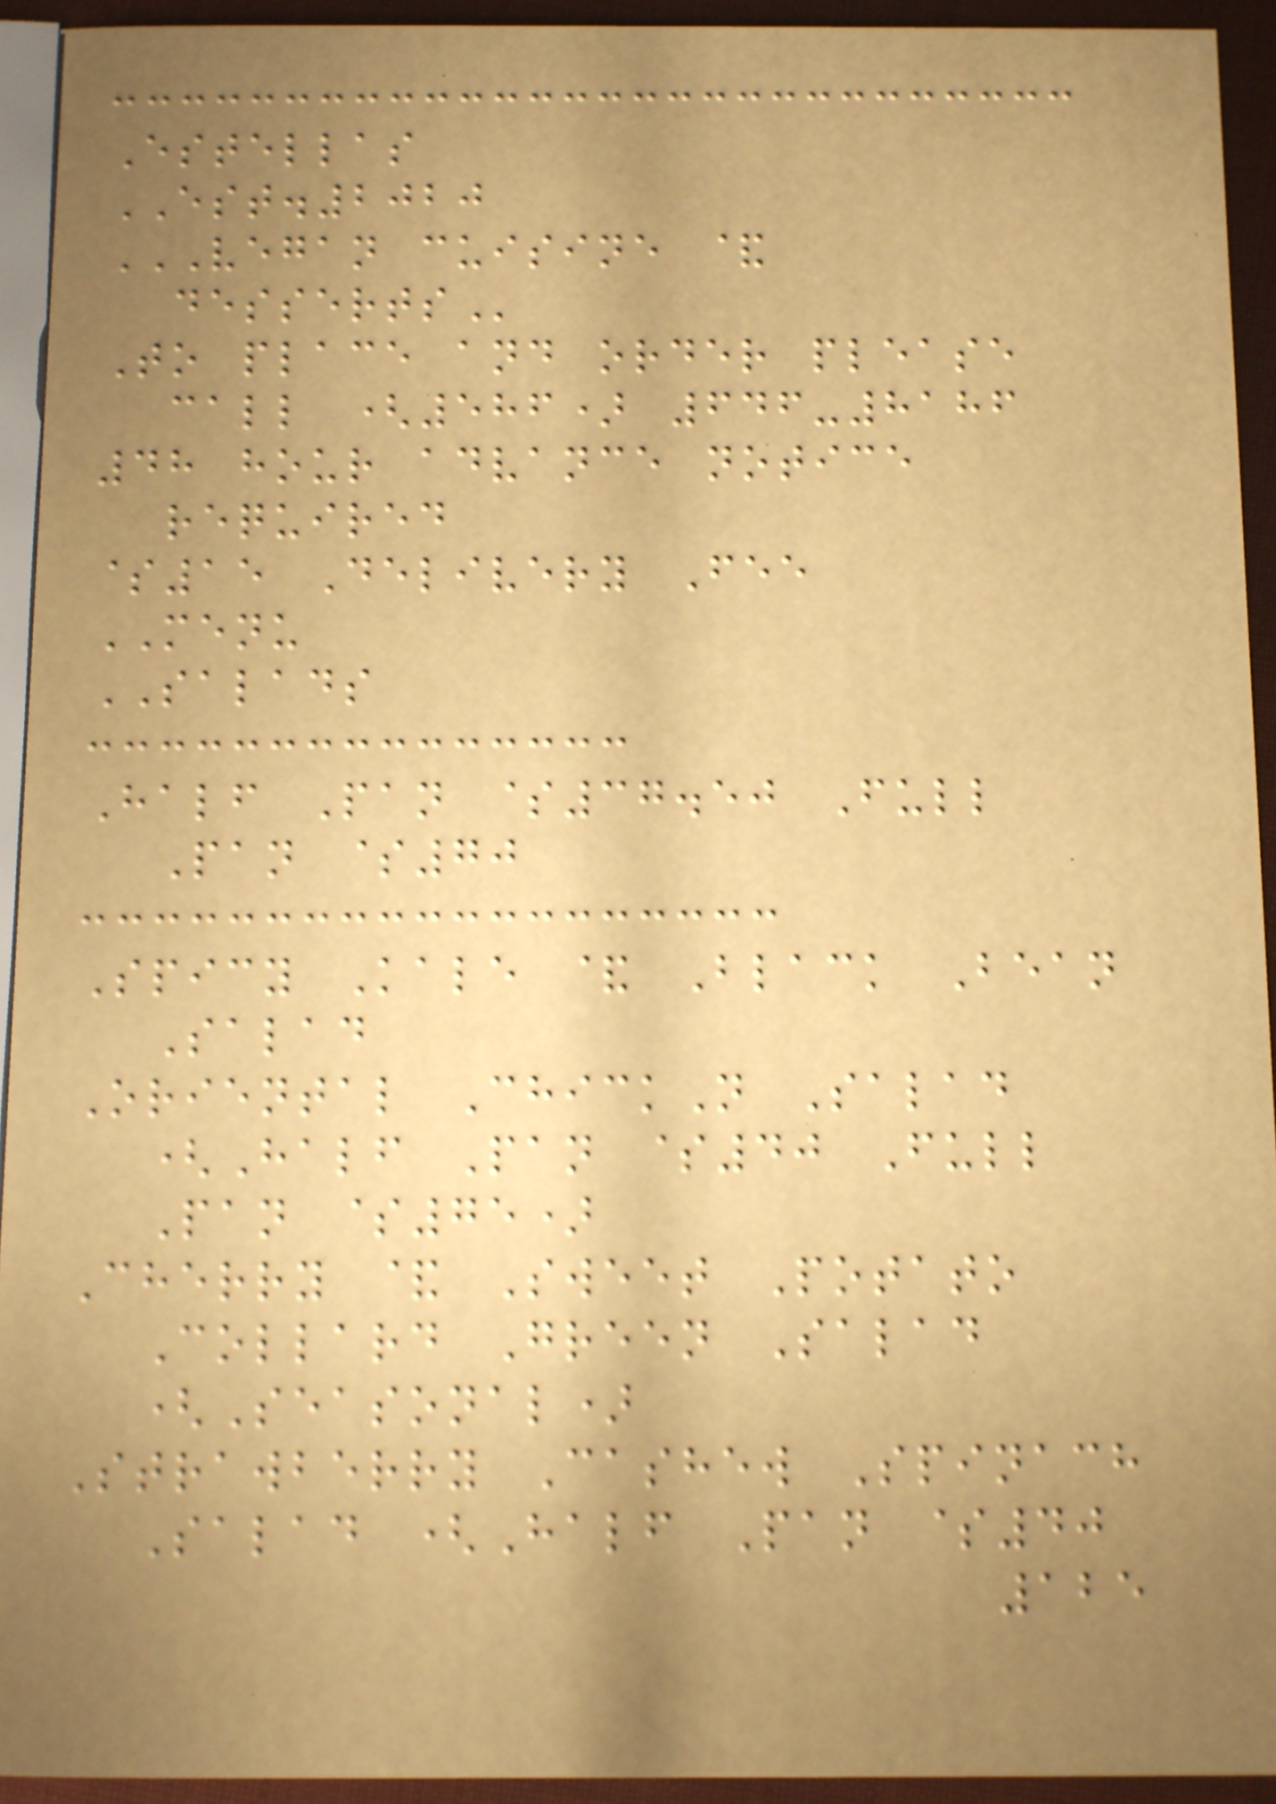Estellas
EST.2020
VEGAN CUISINE &
DESSERTS
To place and order please
call (586) 646-8186
48 hour advance notice
required
$15 Delivery Fee
MENU
SALADS
Half Pan $37.50 Full
Pan $70
Spicy Kale & Black Bean
Salad
Oriental ChickN Salad
(Half Pan $40 Full
Pan $75)
Cherry & Sweet Potato
Collard Green Salad
(Seasonal)
Strawberry Cashew Spinach
Salad (Half Pan $40
125
